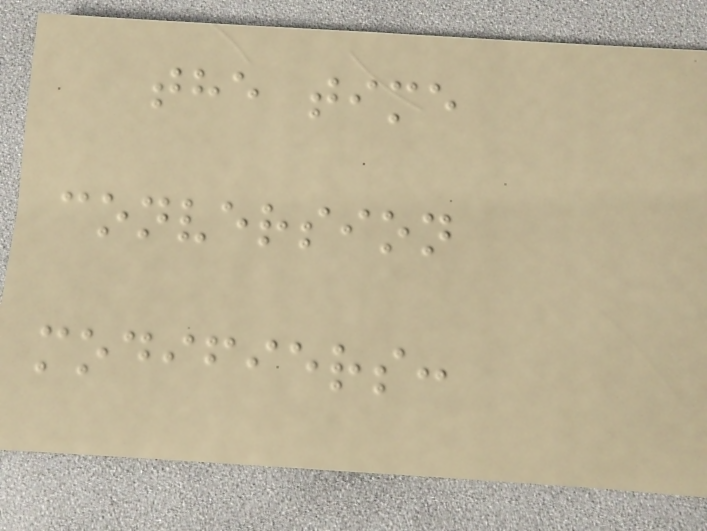the time
conversion
modifiers:
